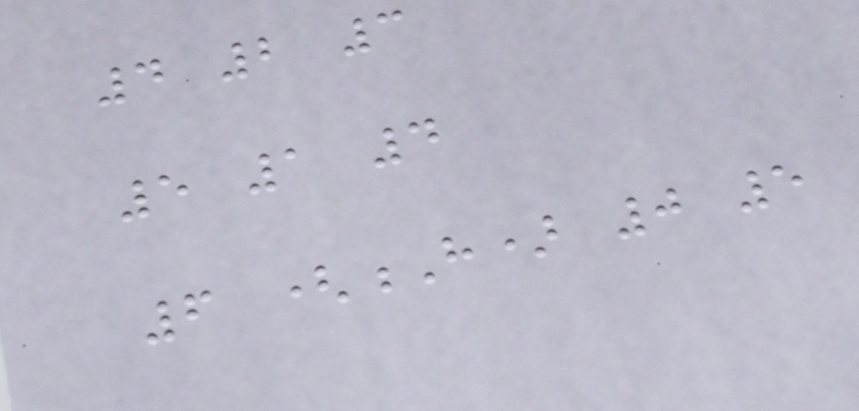4 2 3
5 1 4
6 (H) 0 5
